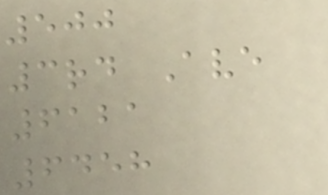500
3rd Ave
6121
6458
